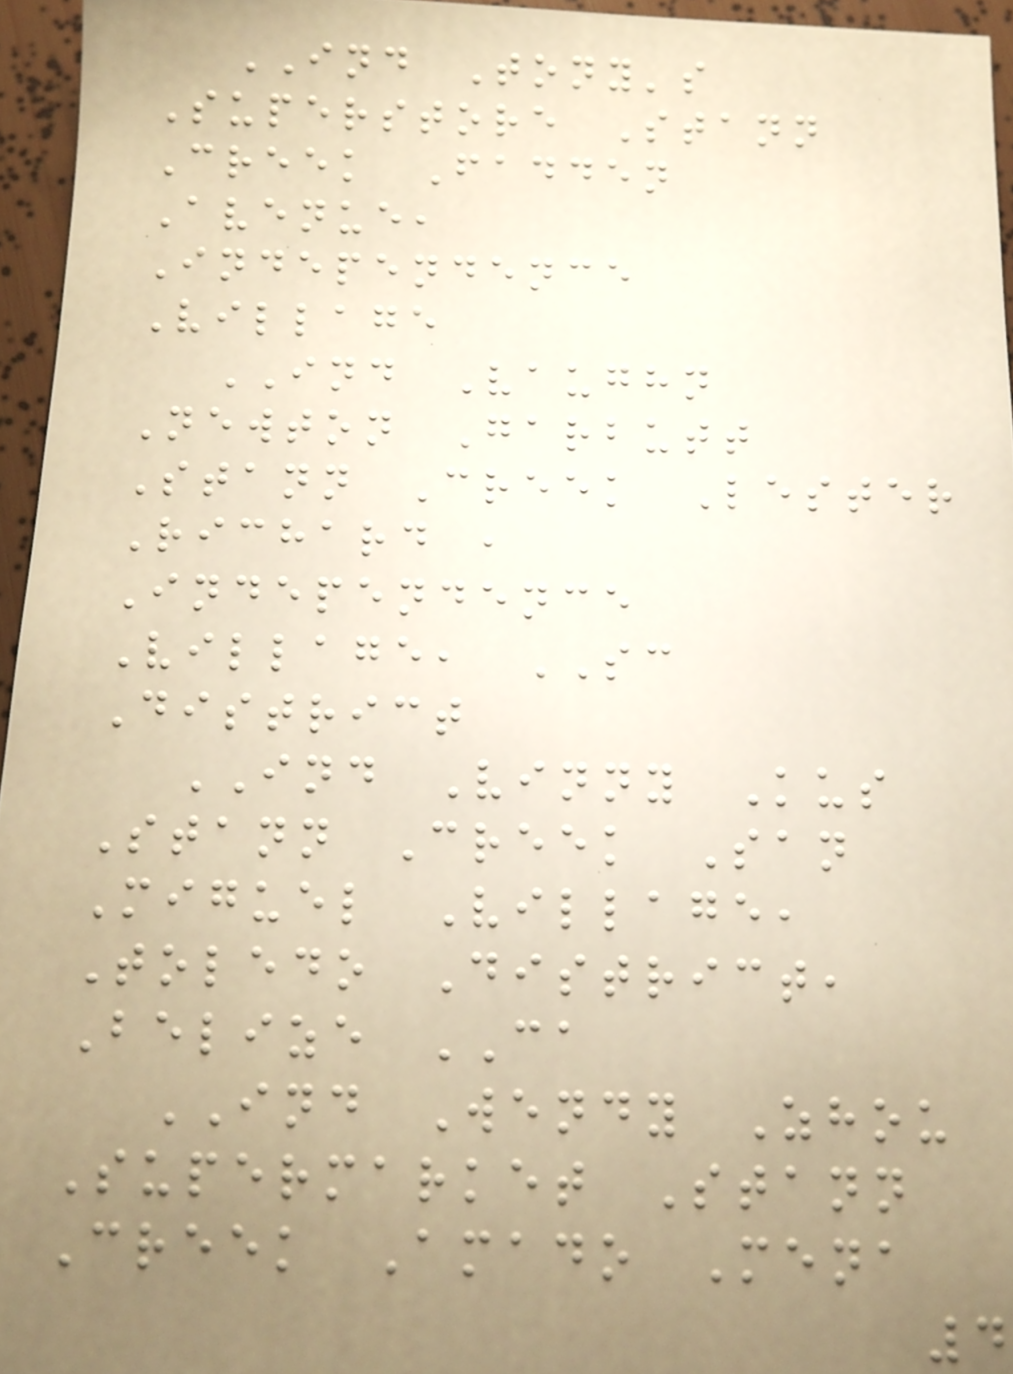IND Tony's
Superstore Stann
Creek Fadden
Avenue,
Independence
Village
IND Vaughn
Newton Garbutt
Stann Creek Lester
Richard ,
Independence
Village, SC
District
IND Vinny Kus
Stann Creek San
Miguel Village,
Toledo District,
Belize CA
IND Wendy Zhou
Supermarket Stann
Creek Amado Mena
4
